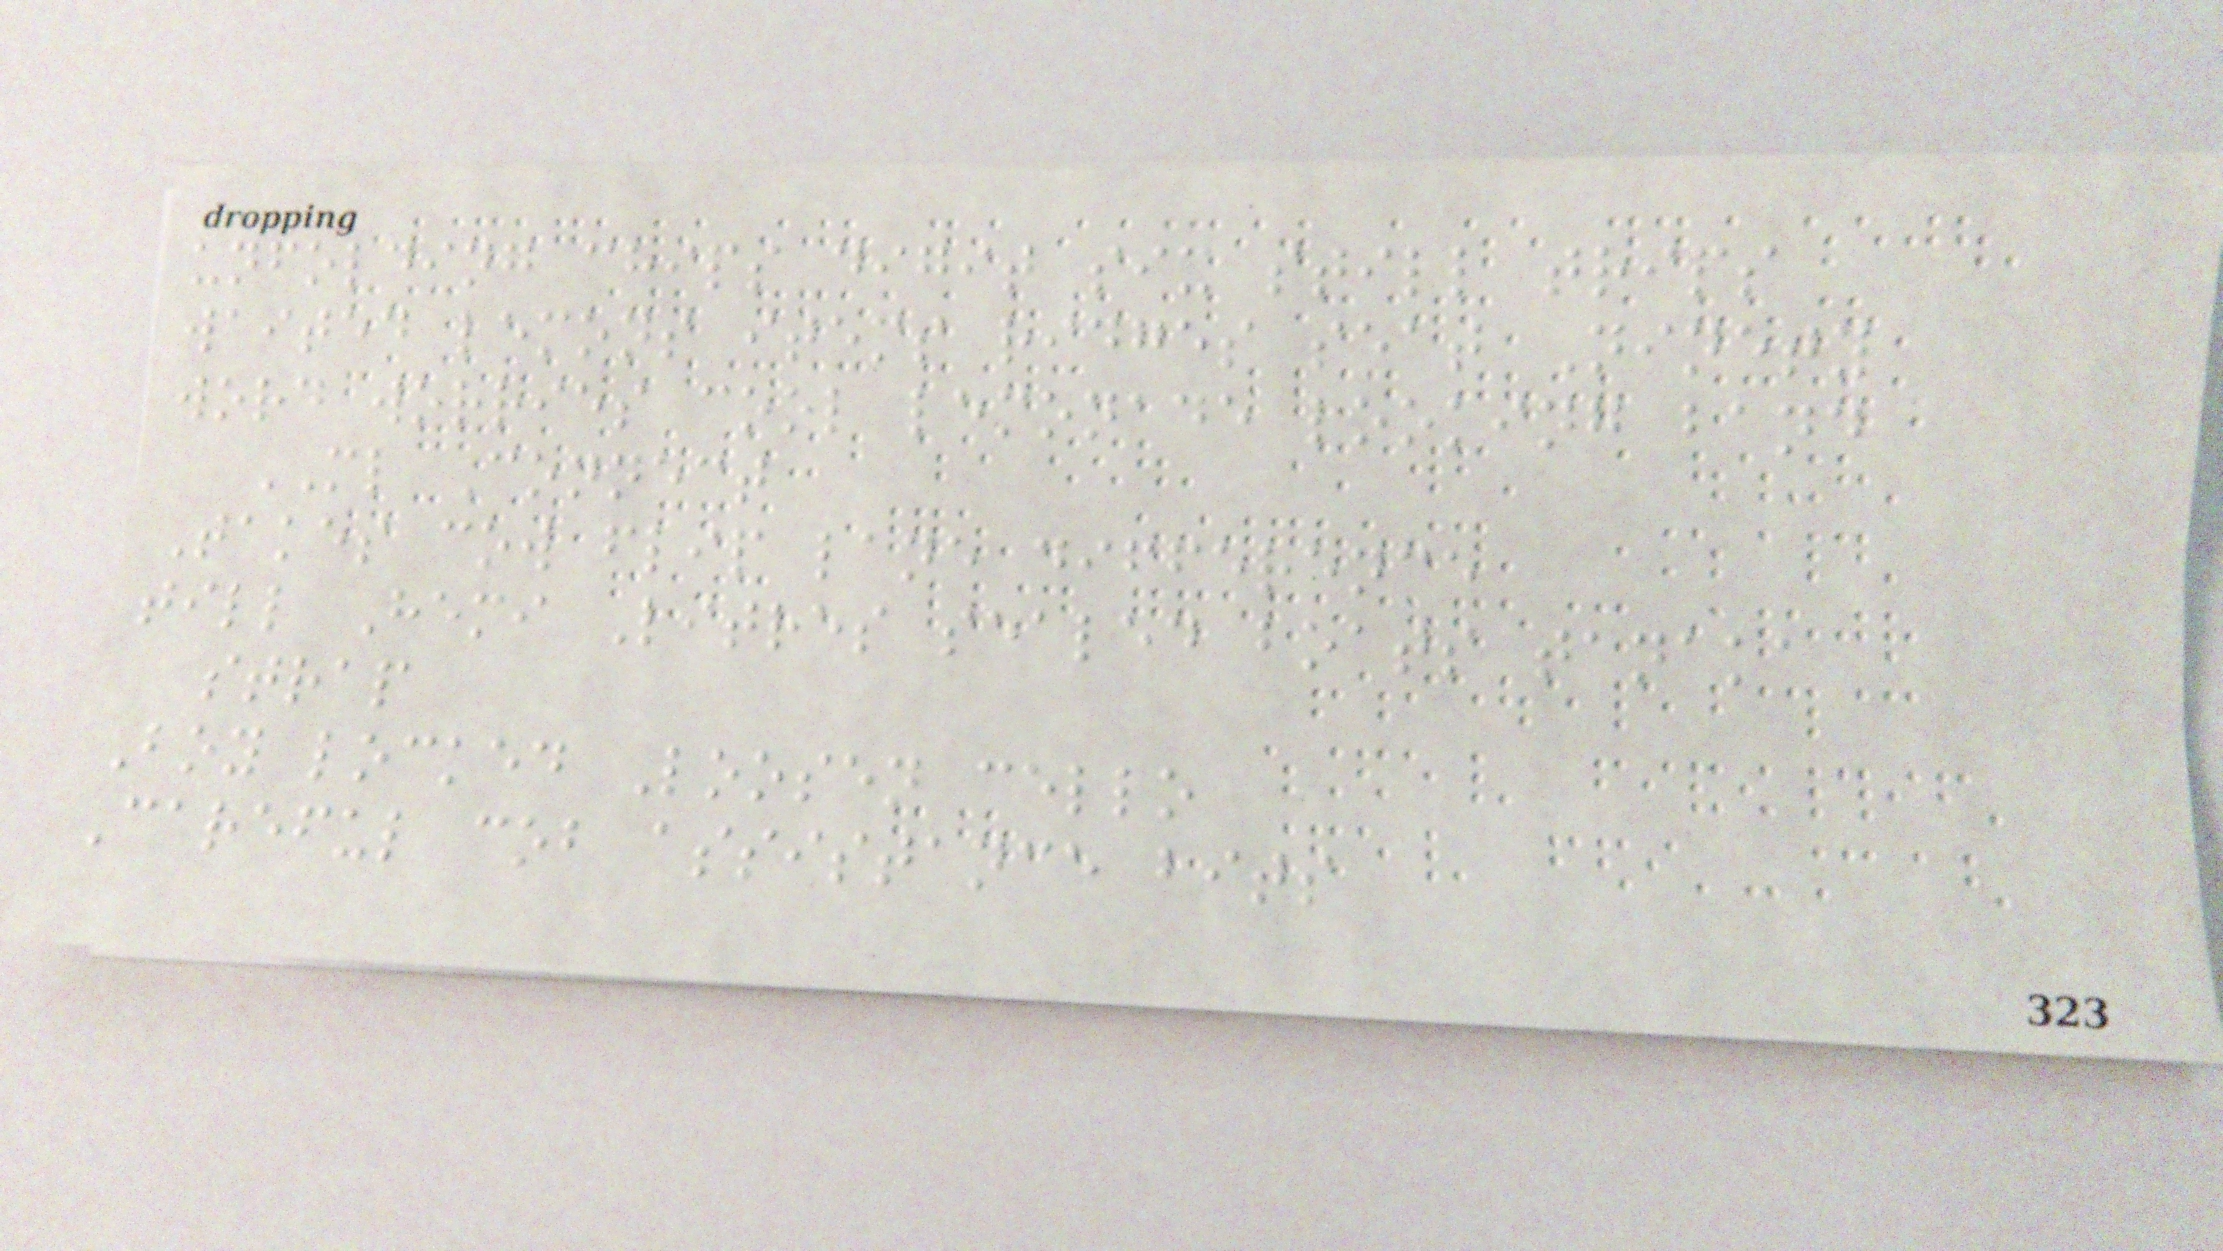unfolding chips digit six still trips
waited lemons items ridges seat Ninety
word worries cool lemonade looking band
ML Connect
Takes cow flip lane difference
till Hemi Litres sealed boats tanaka
strap
Boy locked Loosen cello
Careful cob assistance bits
